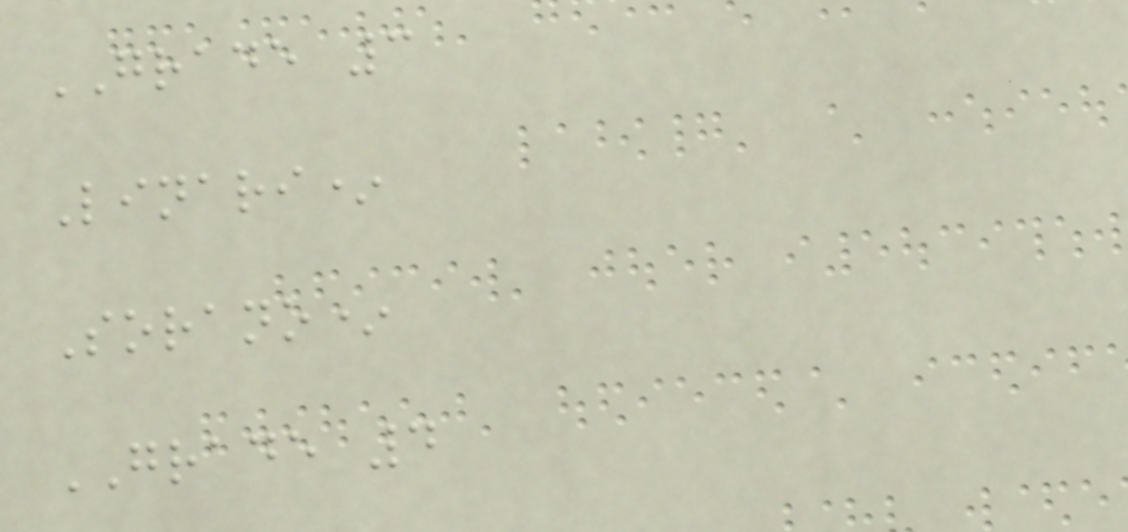GRADE 3
Linari*
Sorano*
GRADE 4
